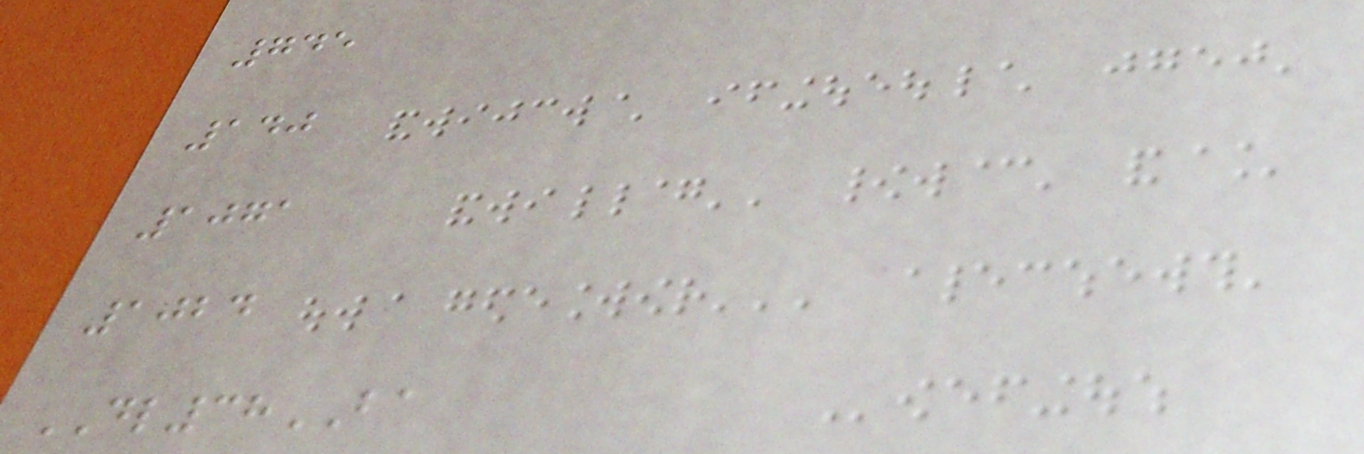745
140
1071
1024
DL38BA
